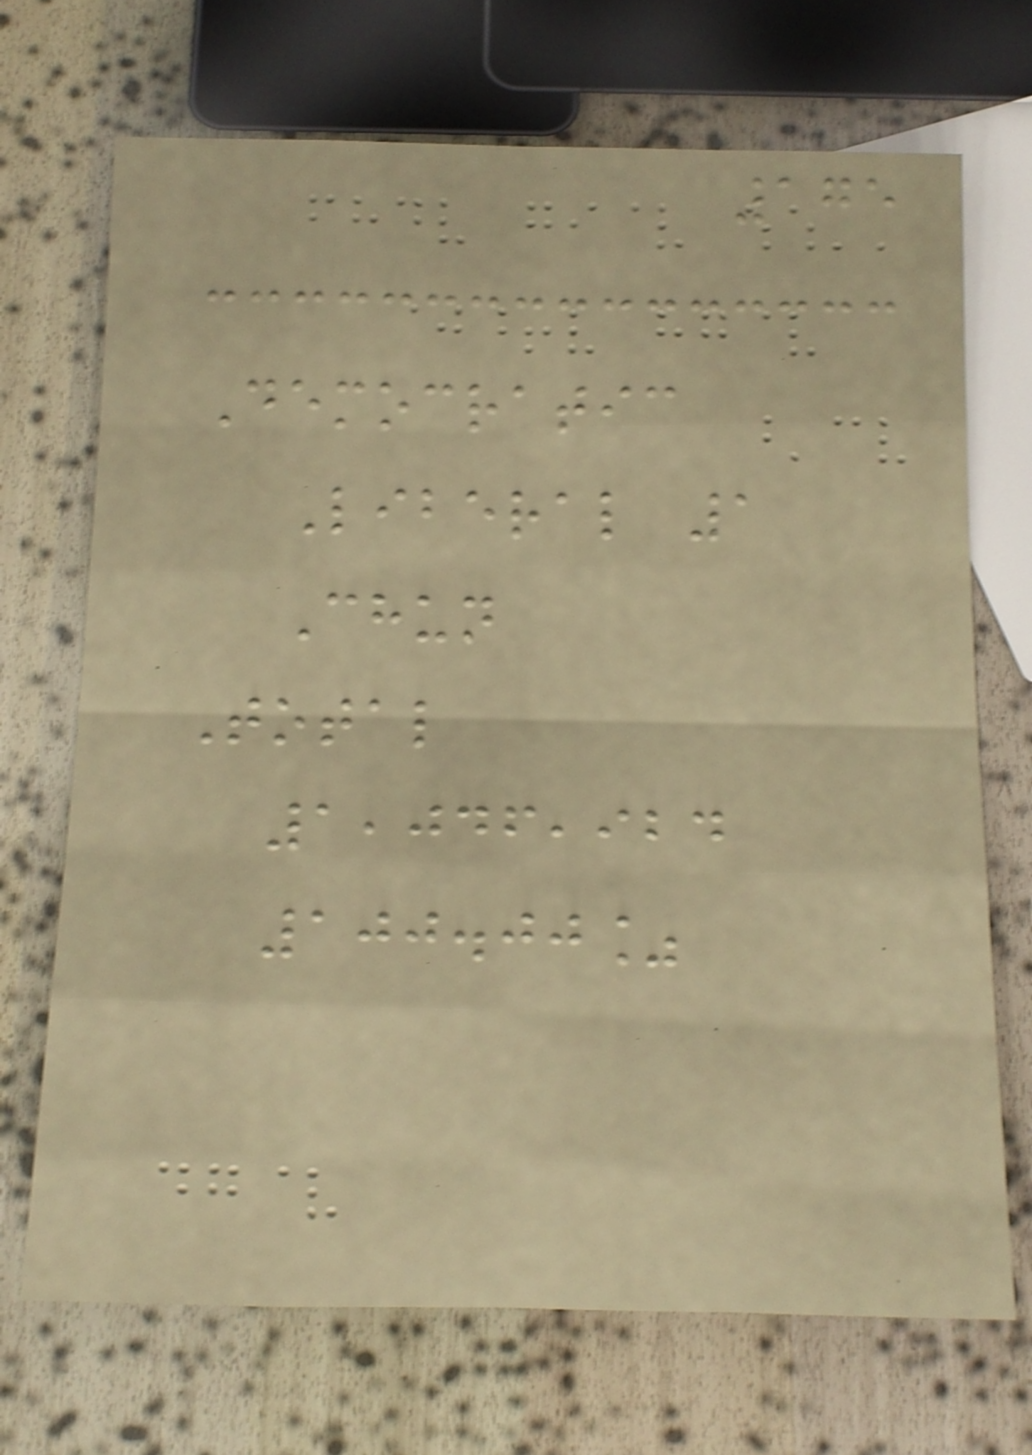175
Democratic
Liberal 1
Chun
Total
1,046,924
100.00%
